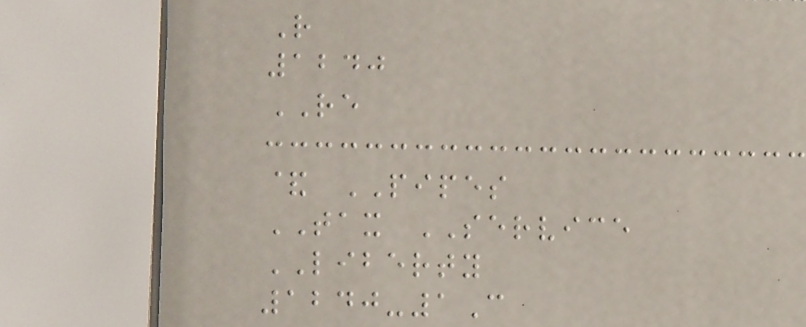R
1240
RE
& PIPES
TAX SERVICE
LIBERTY
1240-1C
